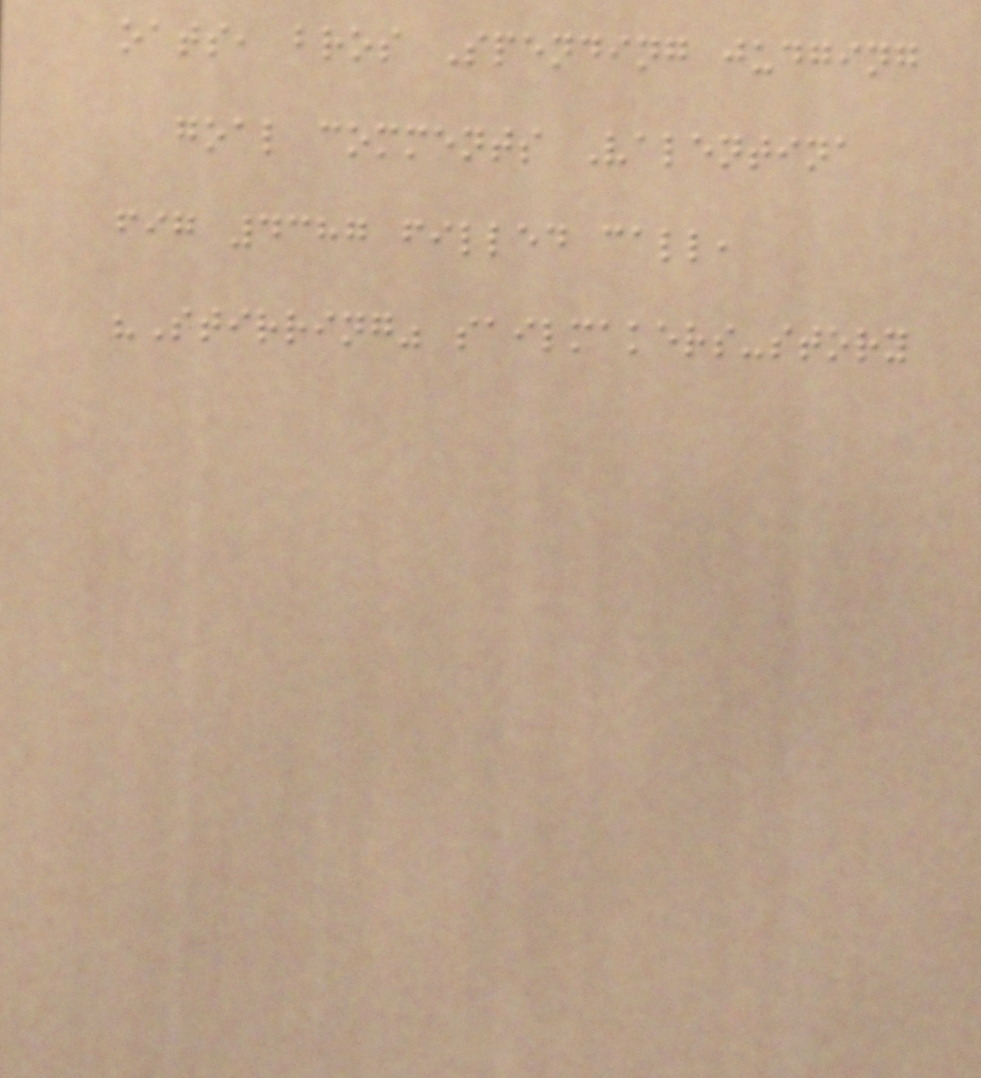oats, bros Spending judging
goal comments Valentina
fig 4387 filled call,
"Stirring" sailmakers-story
